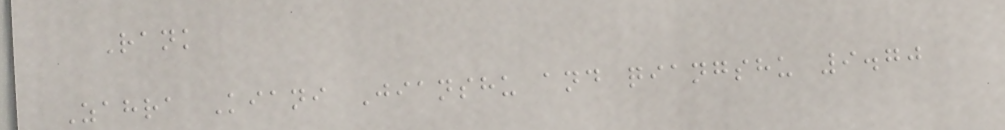Rank
Zahra Kiani Jianshu and qiangshu 9.70
